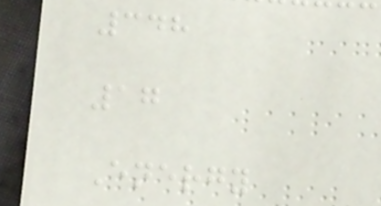348
17
Energy
